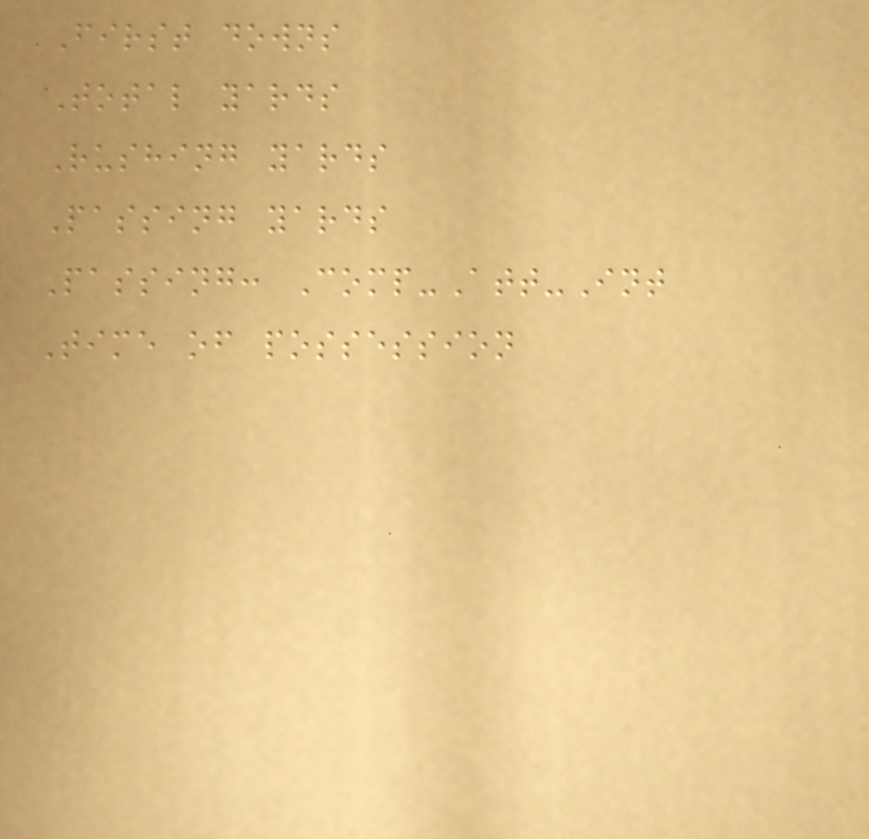First downs
Total yards
Rushing yards
Passing yards
Passing: Comp-Att-Int
Time of possession
